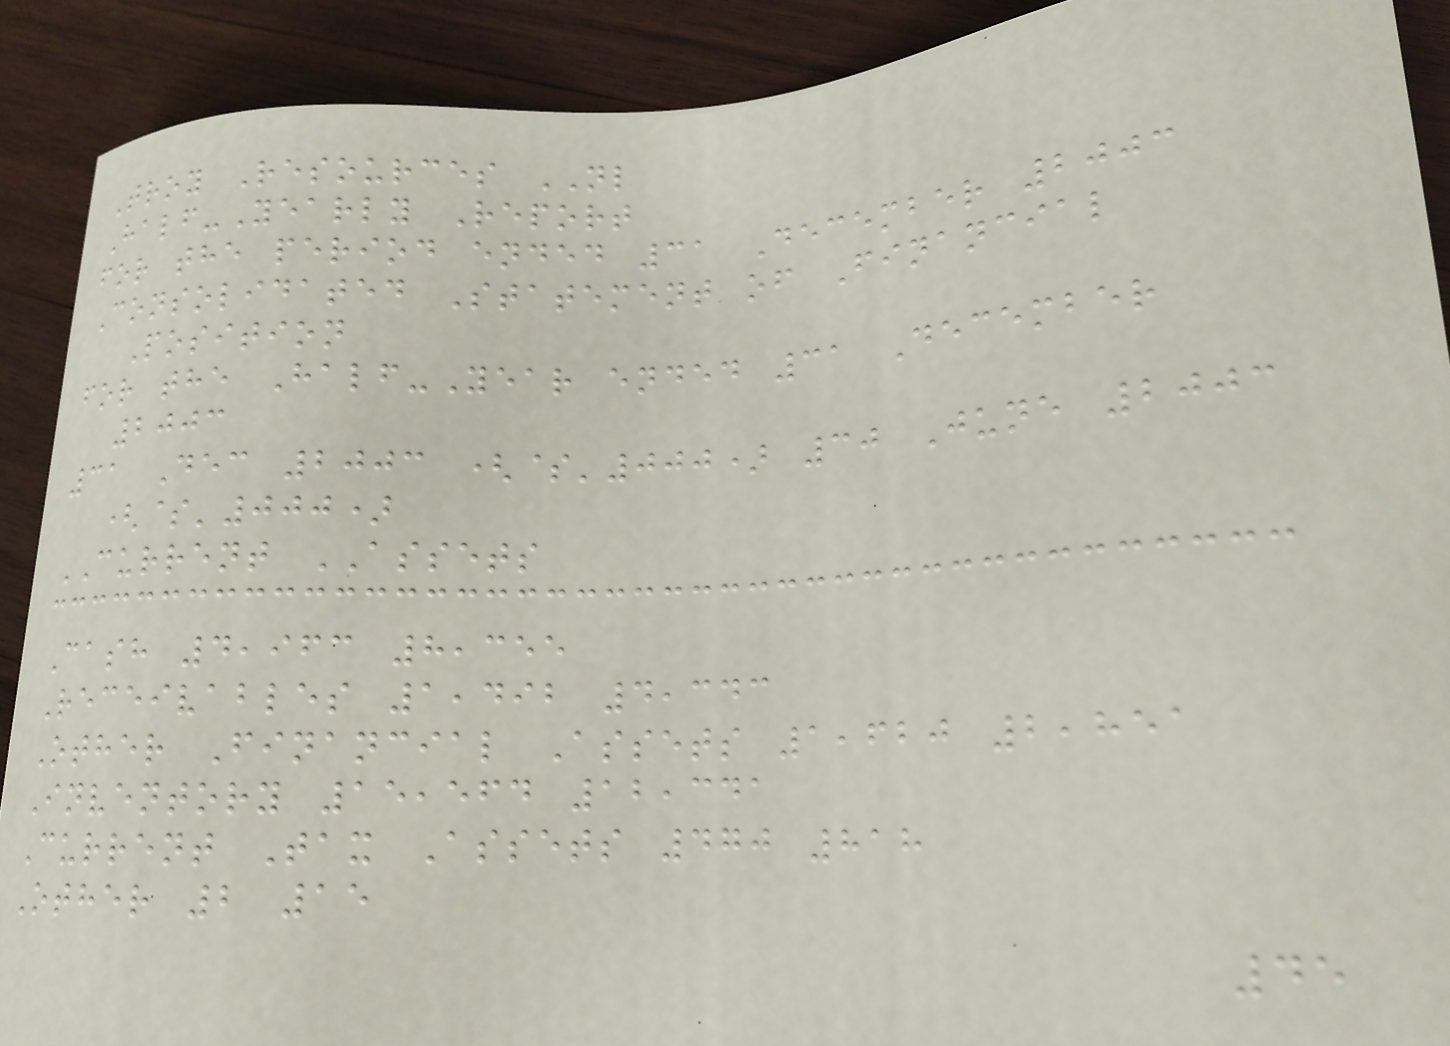Troy Resources NL
Half-Yearly Report
for the period ended 31 December 2003
Consolidated Statement of Financial
Position
for the Half-Year ended 31 December
2003
31 Dec 2003 ($'000) 30 June 2003
($'000)
CURRENT ASSETS
Cash 4,963 8,355
Receivables 1,492 4,343
Other Financial Assets 1,620 2,851
Inventory 15,564 12,341
Current Tax Assets 470 818
Other 2 15
45
